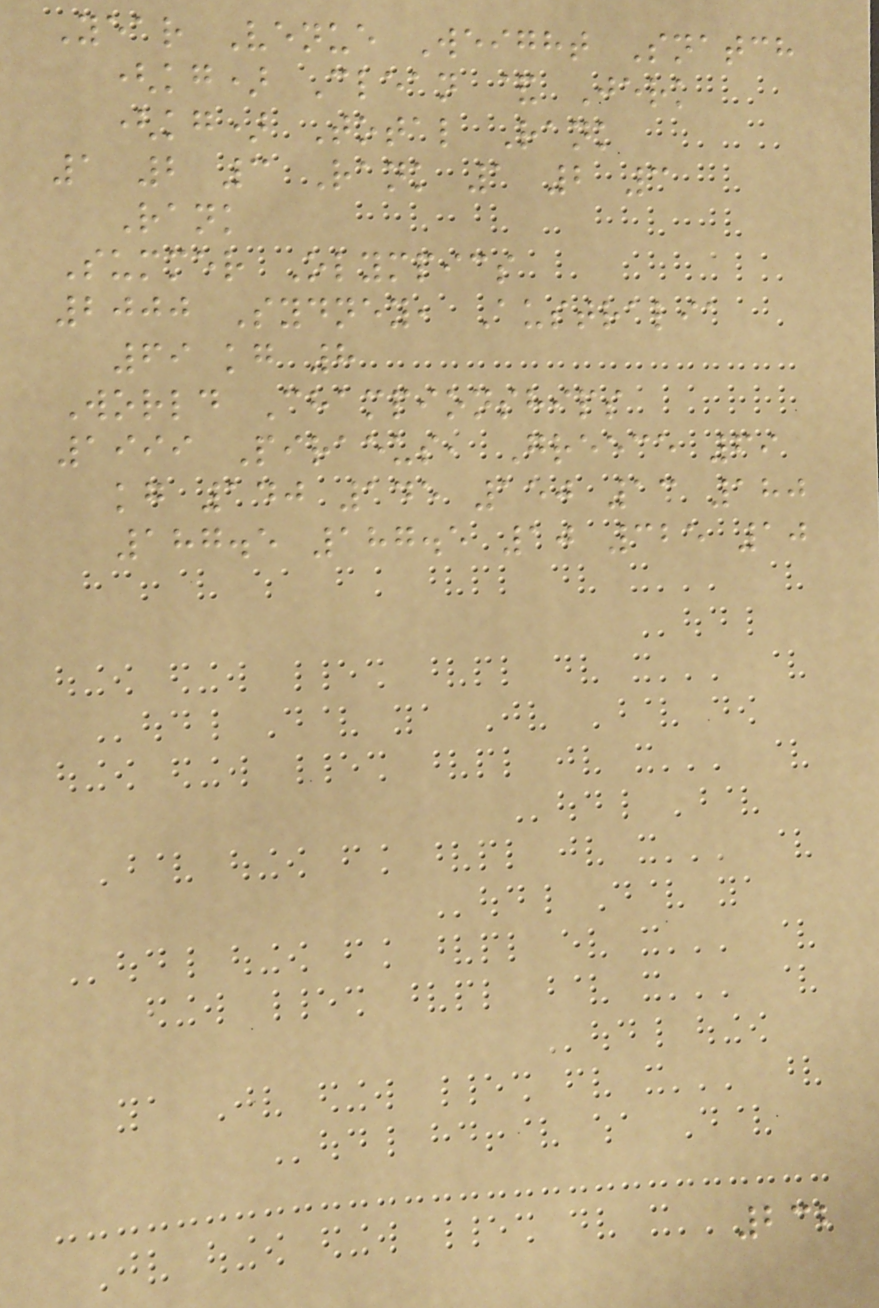Year Venue Weight Snatch
(kg) Clean & Jerk
(kg) Total Rank
1 2 3 Rank 1 2 3
Rank
Summer Olympics
2000 Sydney, Australia
69 kg 8
World Championships
1999 Piraeus, Greece 69
kg 140 145 150 13 180
187.5 187.5 10 325 10
232
